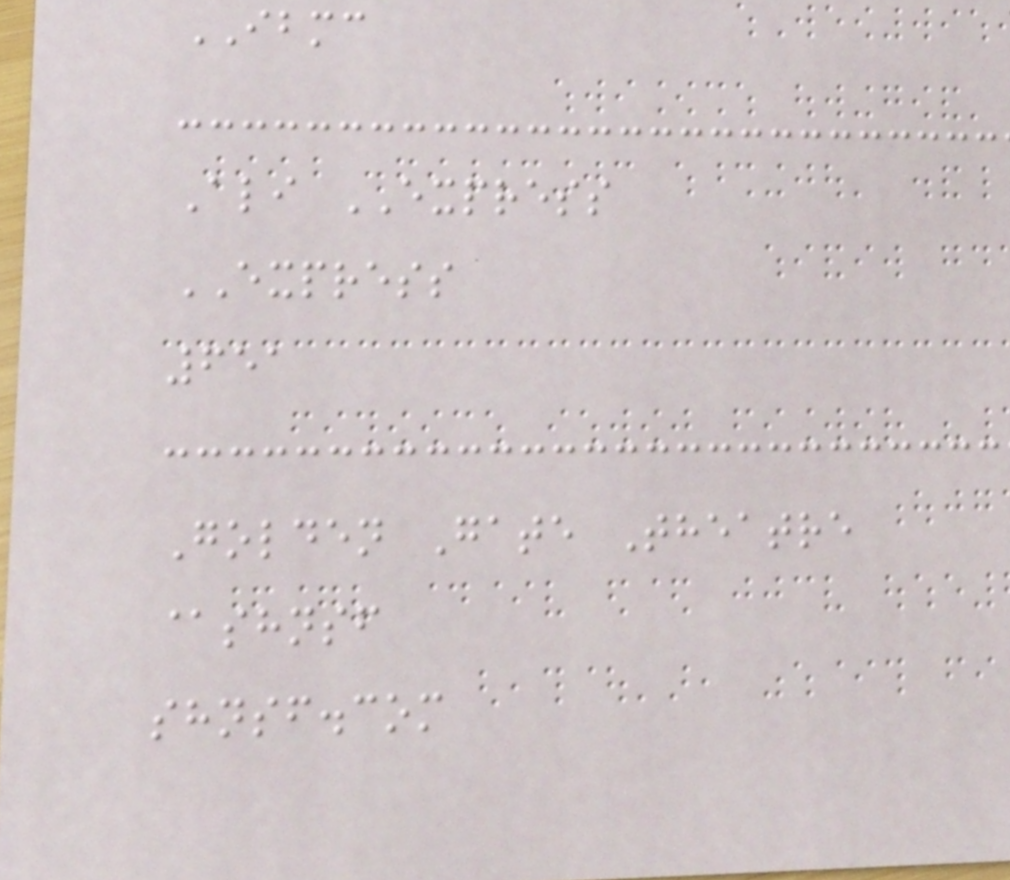IBMC
Ali EXPRESS
EXPRESS
651
Golden Gate Theatre
@shnsf
shnsf.com
